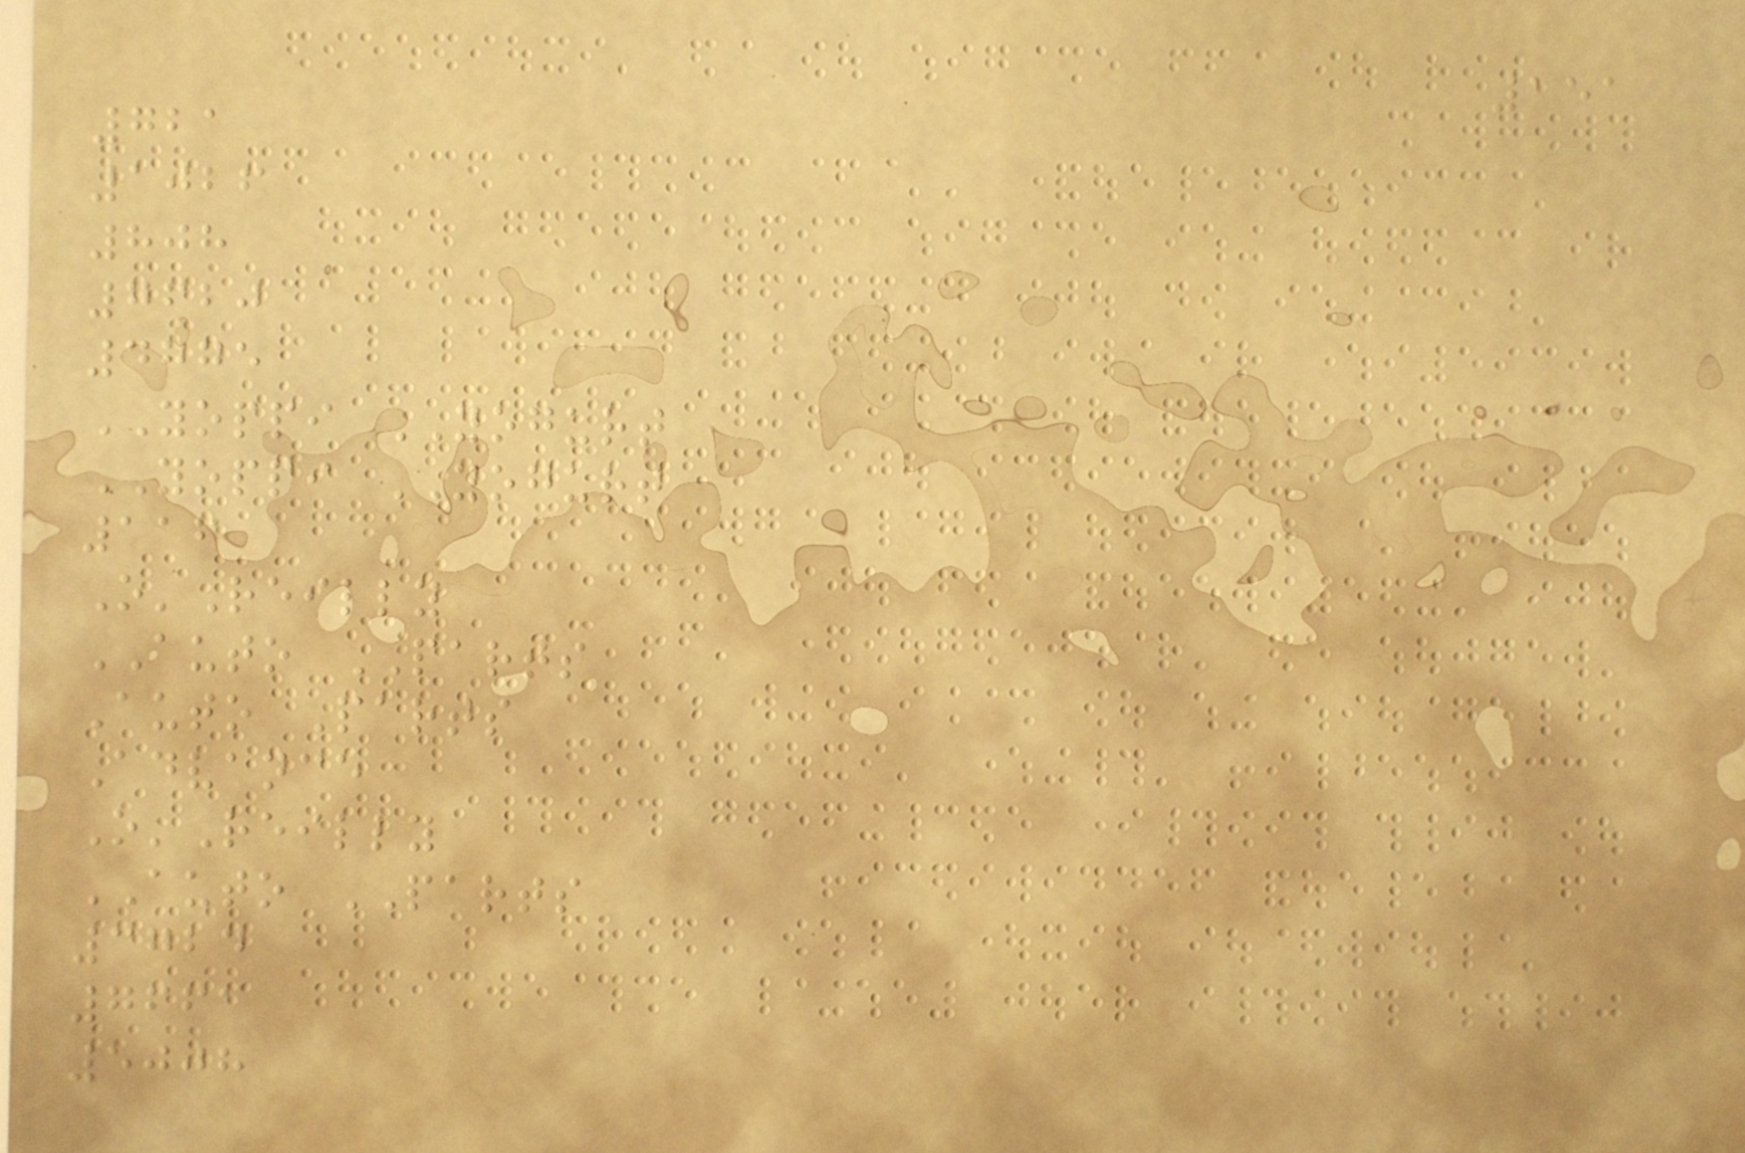151
721
1026
808
7620
4775
YOPPI YOGURT
YOPPI YOGURT
116
O'Reilly
AUTO PARTS
Auto Parts
Advance
O'Reilly
AUTO PARTS
3724
7661
5008
